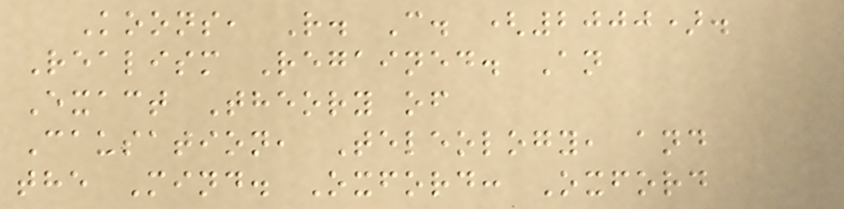Koons, R. C. (2000).
Realism Regained. An
Exact Theory of
Causation, Teleology, and
the Mind. Oxford: Oxford
